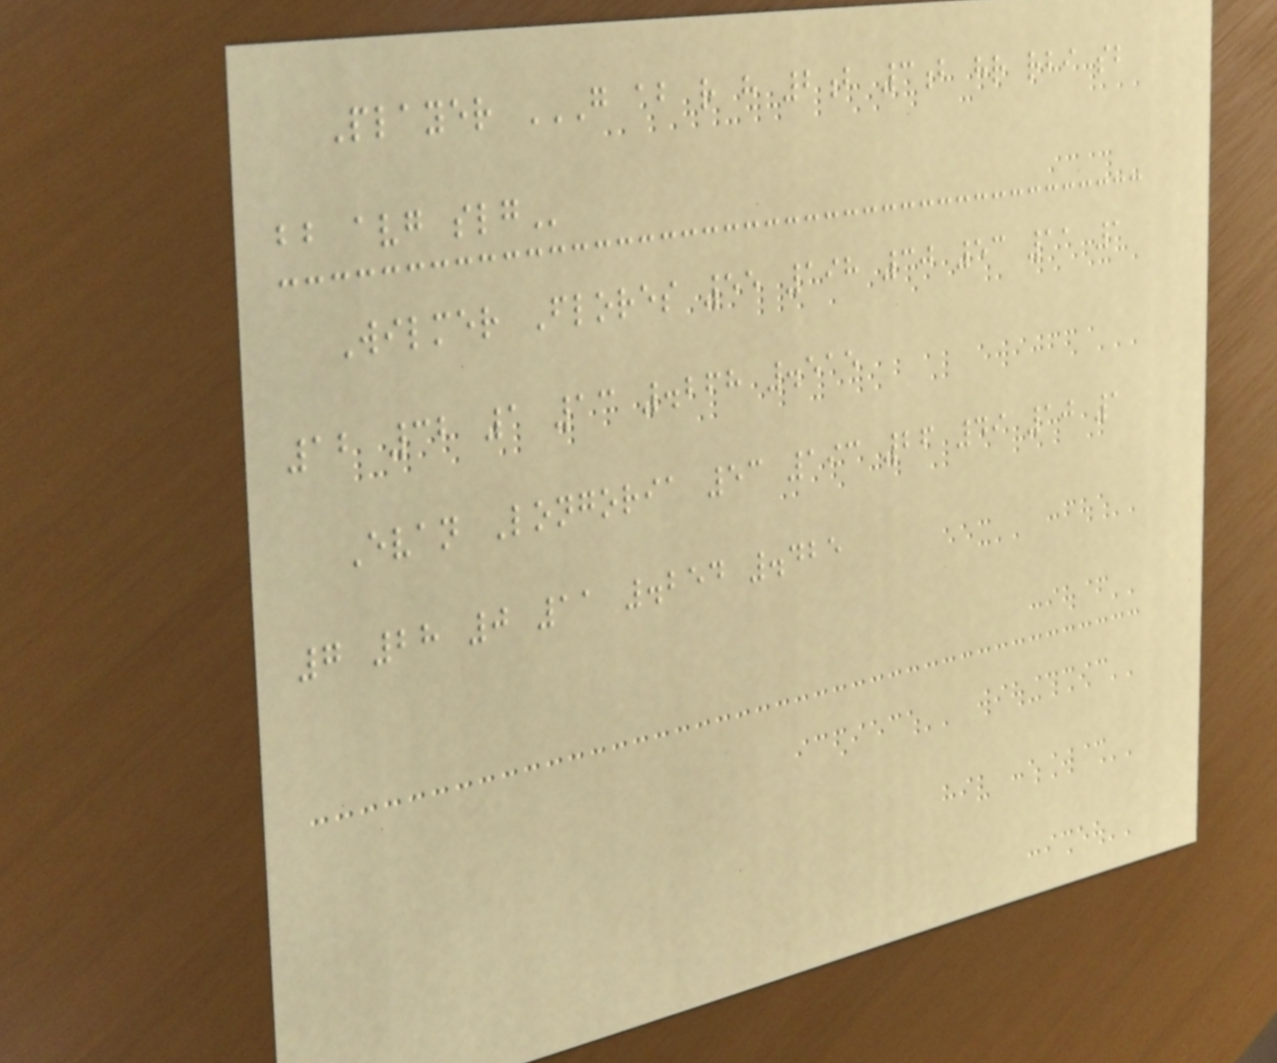Player G AB R H 2B 3B HR RBI SB
BB AVG SLG
Wilmer Flores 55 198 30 53 11 1
12 32 1 13 .268 .515
Evan Longoria 53 193 26 49 10 1
7 28 0 11 .254 .425
